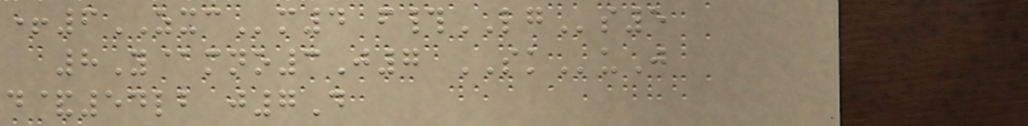+6ZXCm4 f#LGs5
8Y@mno3J7 SKuJ
d&54lb j7D
